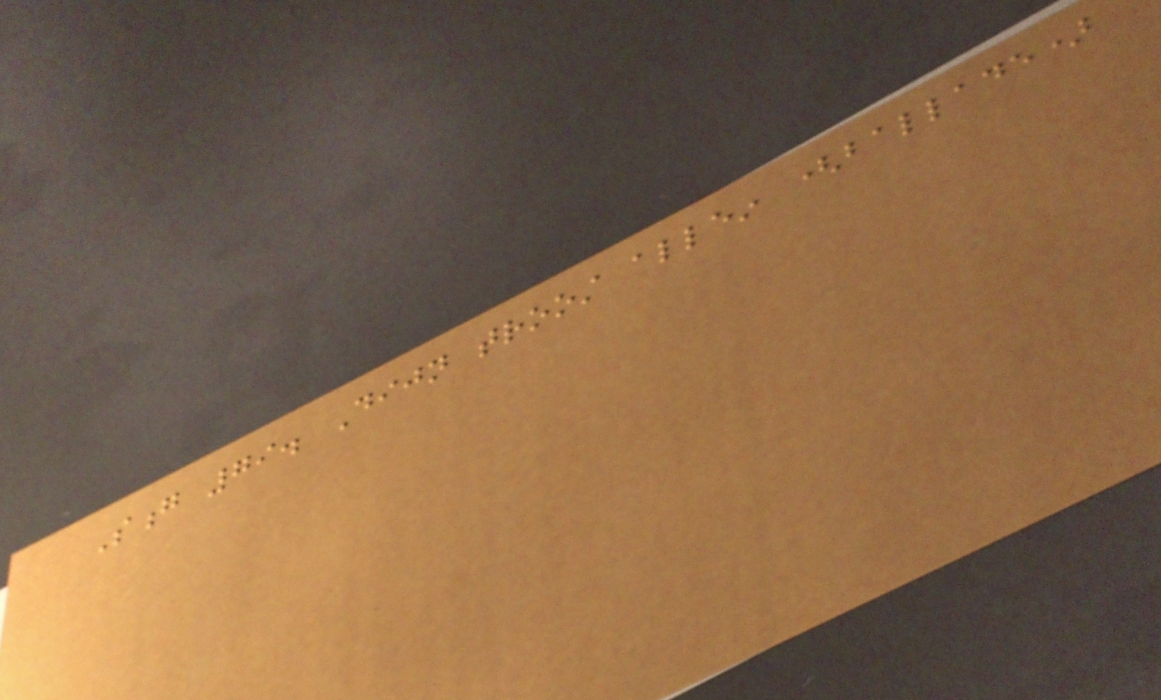Song 79. Dijn troost allein (ballade)
